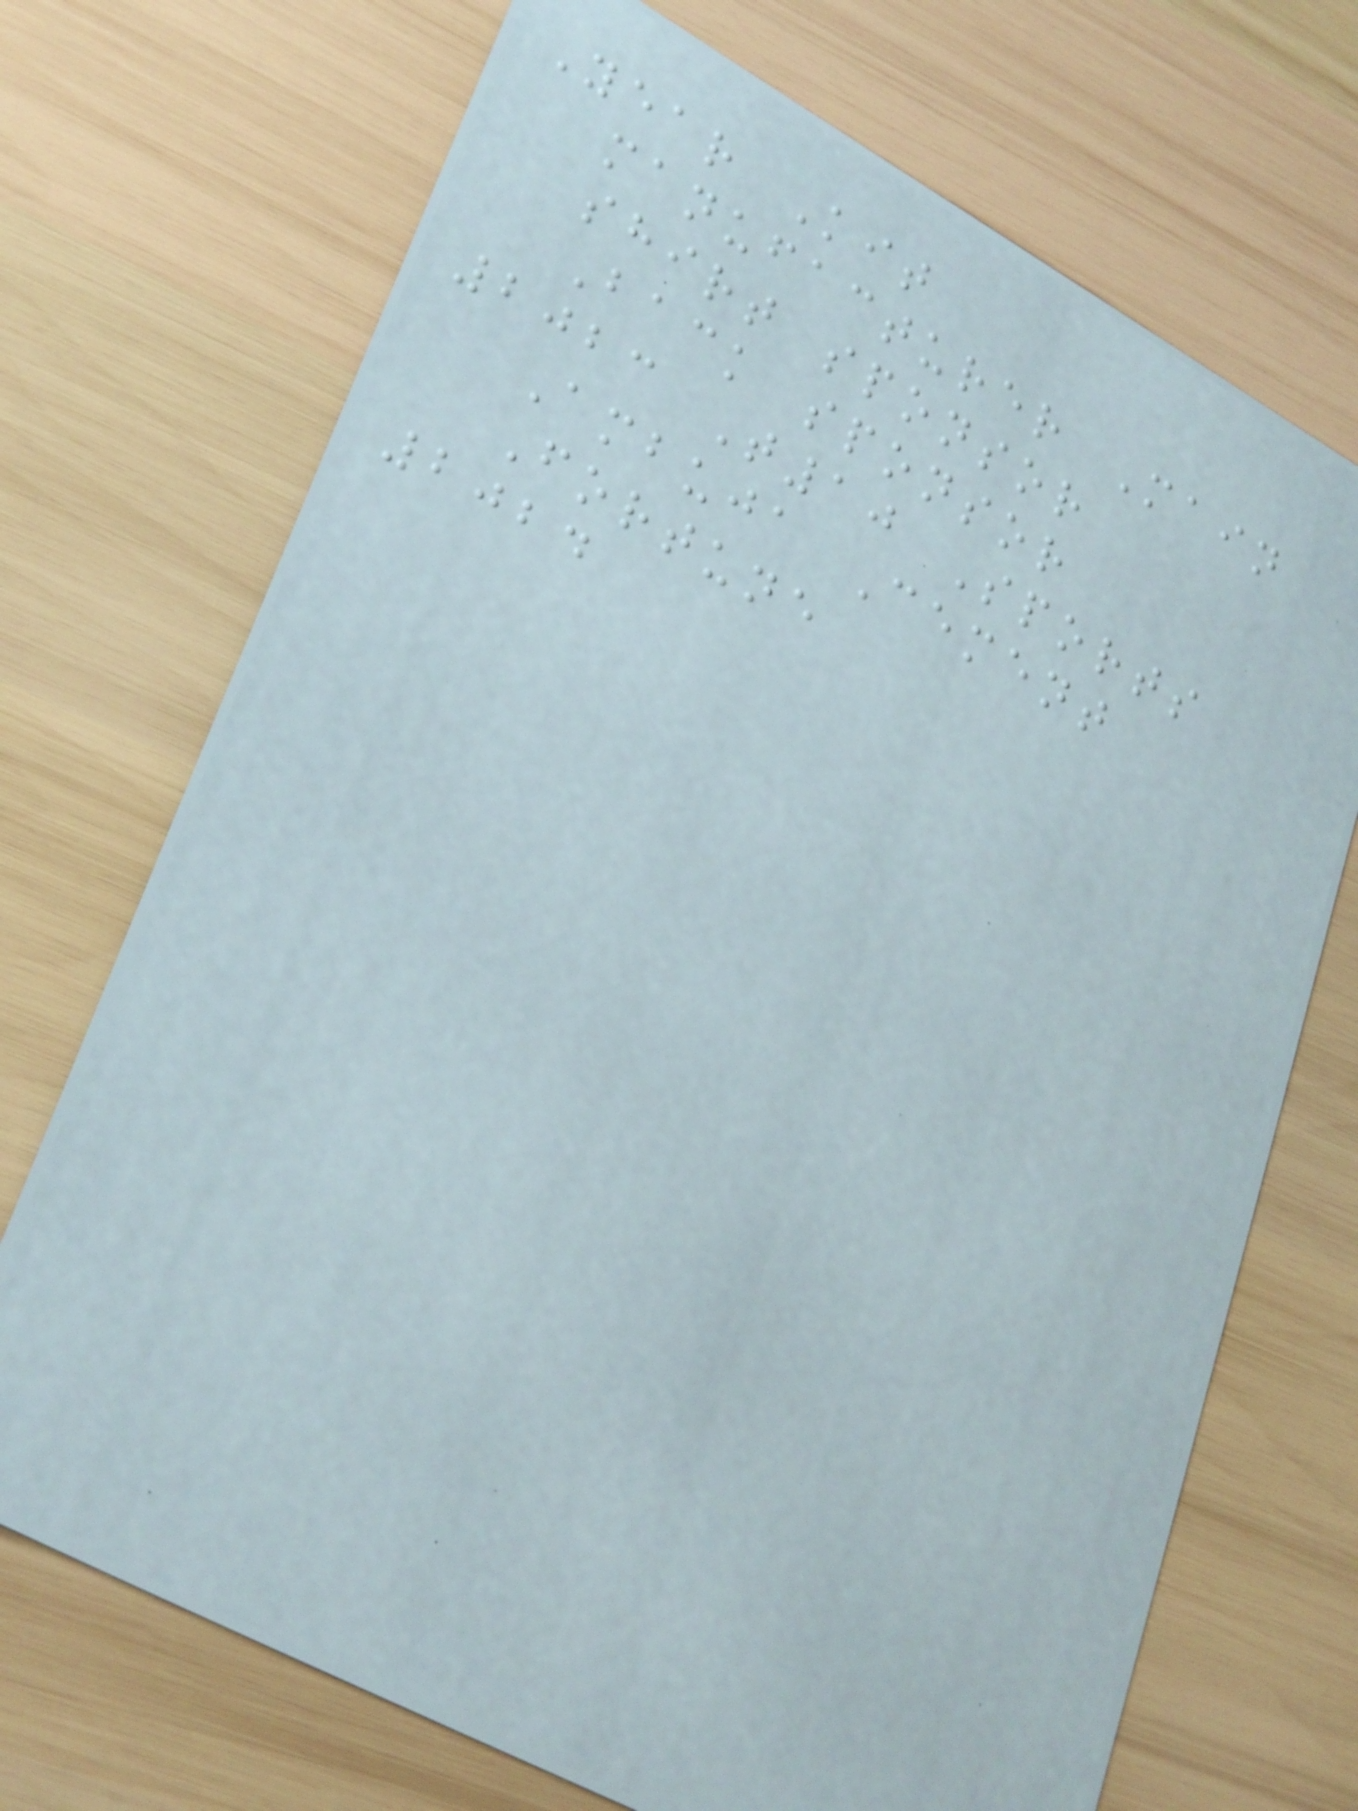Year Kit
manufacturer Main
shirt sponsor
Back sponsor
2023 T10 Sports
Ambuja Cement
Fortune
2024
